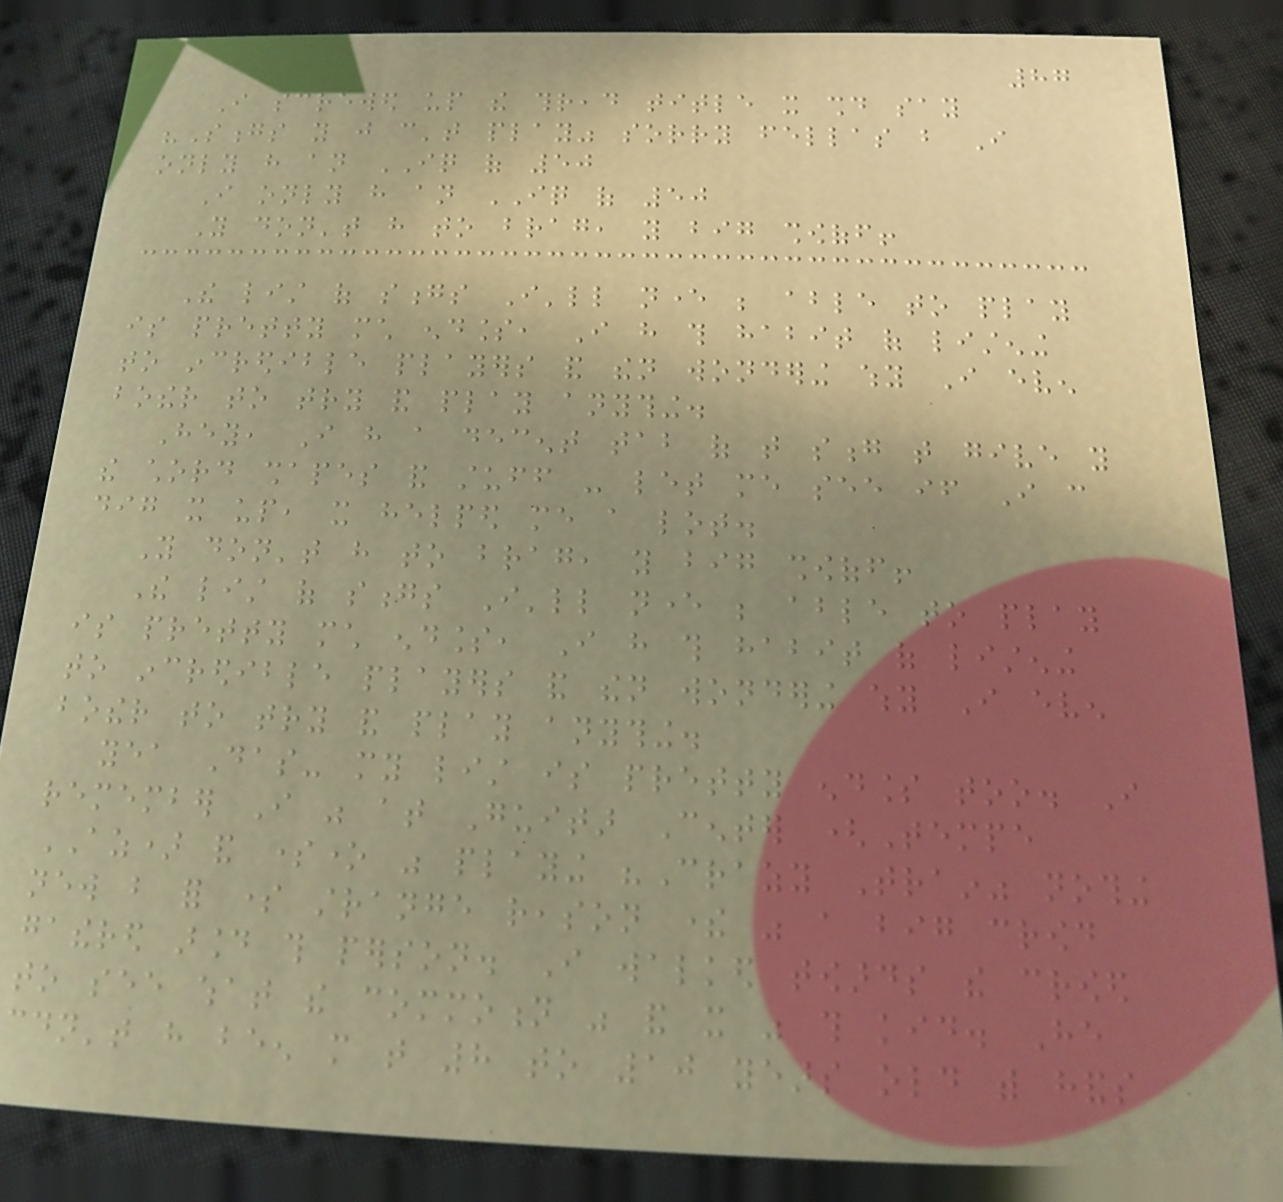87
I screwed up the thread title it should say
"Songs you just can't play" sorry fellas but I
only have an IQ of 50
I only have an IQ of 50
You don't have to brag, you big showoff!
The list of songs I'll never be able to play
is pretty much endless, I have this habit of listening
to incredible players and then wondering why I even
bother to try and play anything.
Hey, I have a decent tab of that song that give you
the chord shapes and stuff - let me see if I can
dig it up, it helped me a lot.
You don't have to brag, you big showoff!
The list of songs I'll never be able to play
is pretty much endless, I have this habit of listening
to incredible players and then wondering why I even
bother to try and play anything.
yea Das- my list is pretty endless too. I
remember I was at Guitar Center (Tempe
AZ) and someone was playing "Crazy Train" nothing
new but for some strange reason there was a big crowd
gathered around this person. I walked towards the crowed
to see what the commotion was and it was this kid. He
couldn't have been more that 8 to 10 years old with hands
